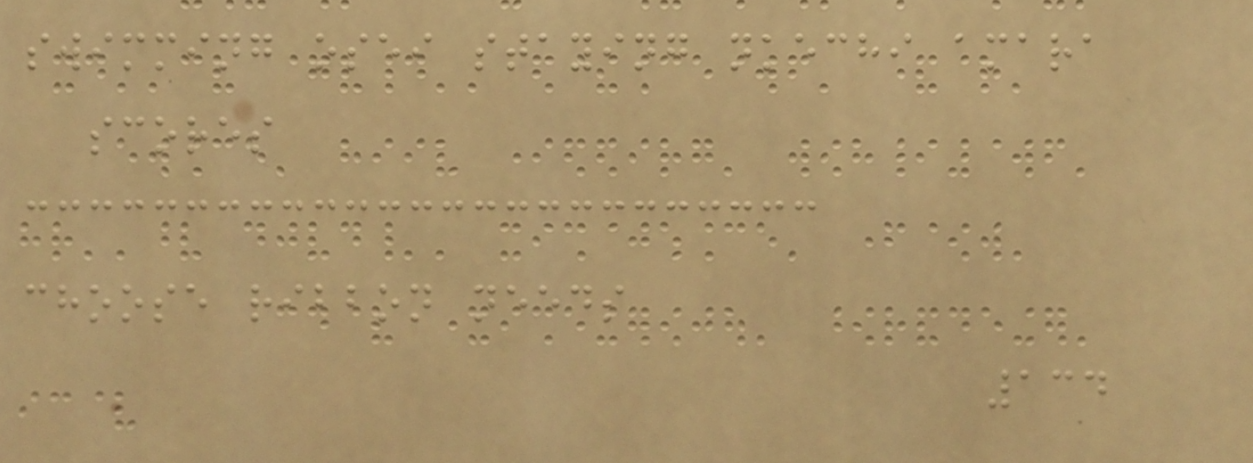swimming osei staying nkechi amara
scores
choose ribbon needs
134
